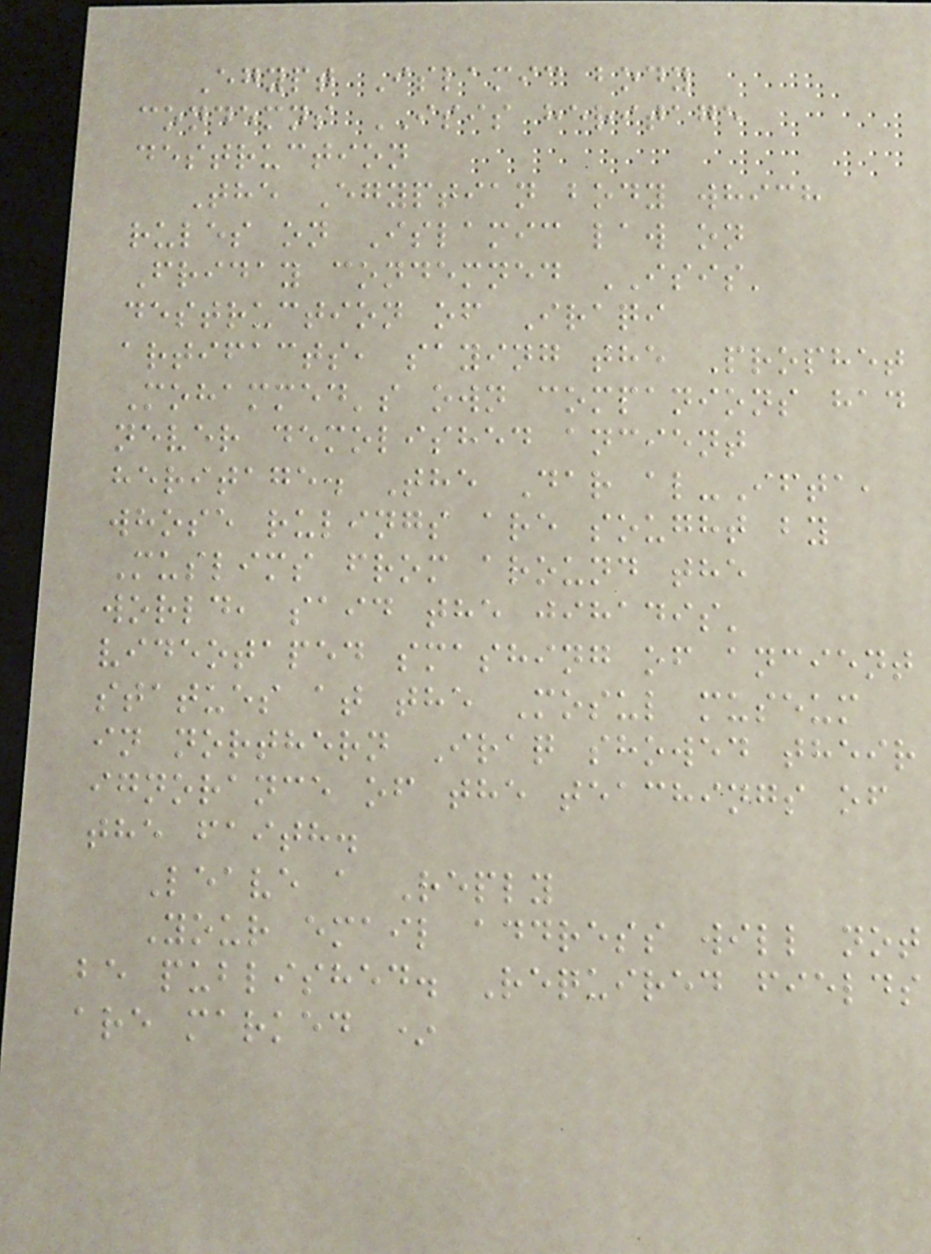Egypt Islamic body
condemns ISIS heritage
destruction
The Egyptian body which
rules on Islamic law on
Friday condemned ISIS'
destruction of Iraqi
artifacts, saying the Prophet
Mohammed's own companions had
never demolished ancient
heritage. The Dar al-Ifta,
whose rulings are sought by
Muslims from around the
world, said the jihadis'
videotaped smashing of ancient
statues at the Mosul museum
in northern Iraq showed their
ignorance of the teachings of
the faith.
Leave a Reply
Your email address will not
be published. Required fields
are marked *
